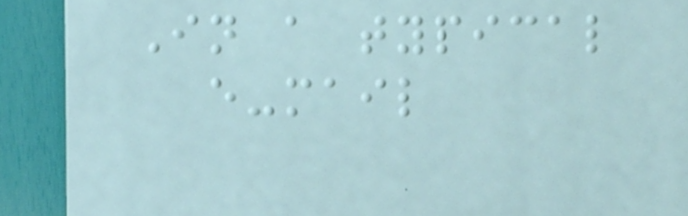In a typical
e-mail
